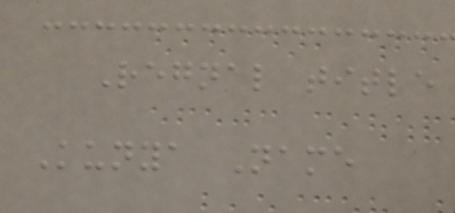Regnal title
Kunya Name
